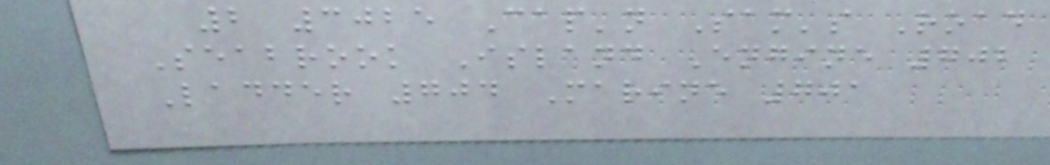2 3025 Cap'n Sam's Road
Seabrook Island Engine 702
Ladder 704 Marine 701
